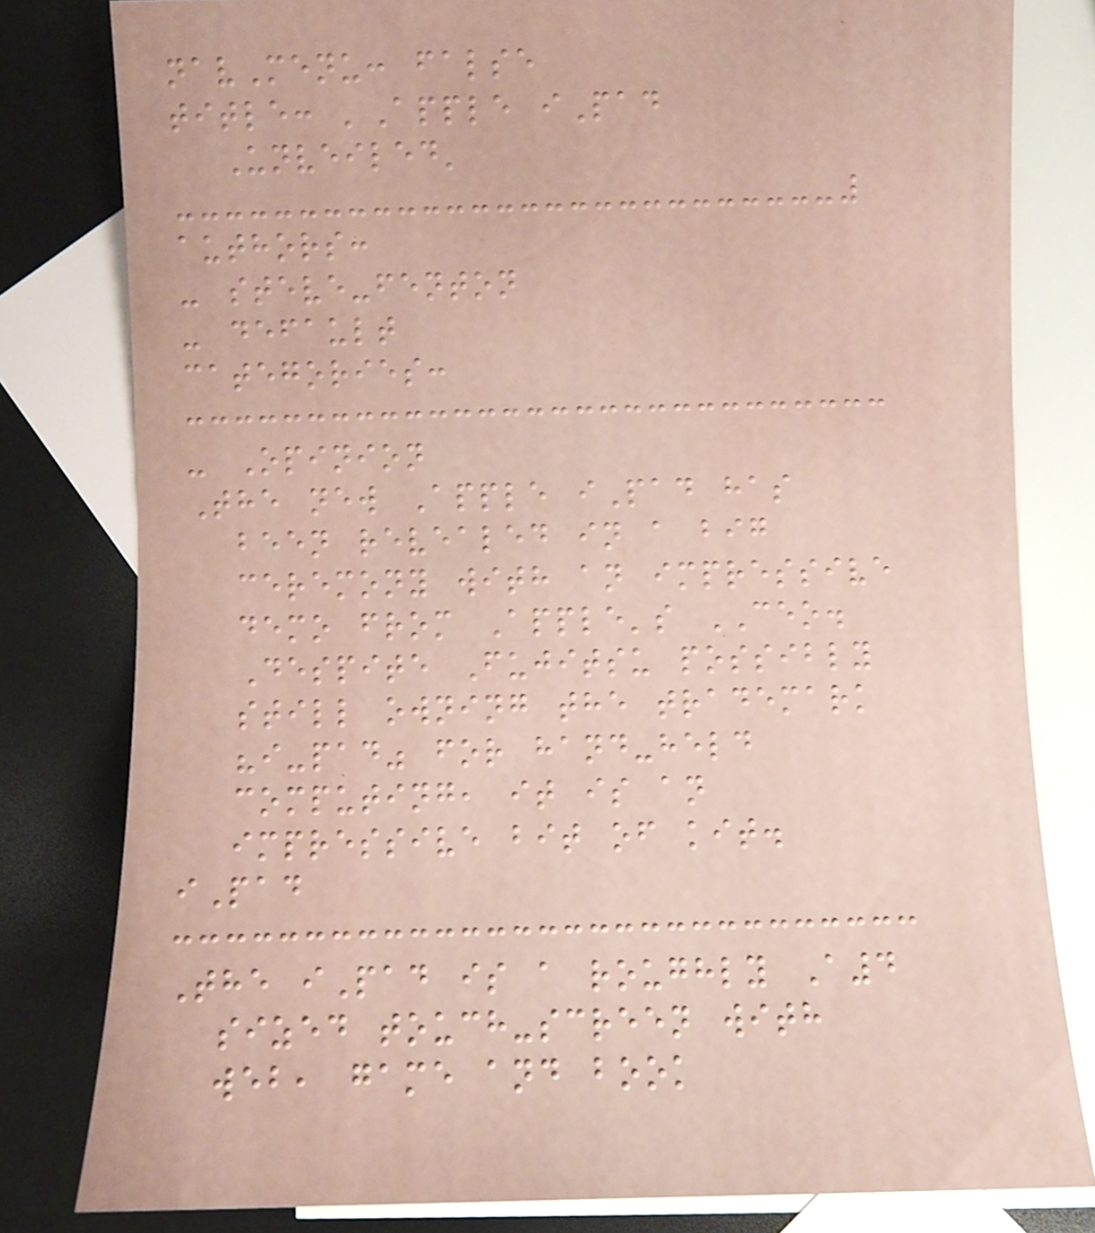navMenu: false
title: 'Apple iPad
Unveiled'
authors:
- steve-fenton
- default
categories:
- Opinion
The new Apple iPad has
been revealed in a big
ceremony with an impressive
demo from Apple's CEO.
Despite Fujitsu possibly
still owning the trademark
"i-pad" for hand-held
computing, it is an
impressive bit of kit.
iPad
The iPad is a roughly A4
sized touch-screen with
web, game and book
